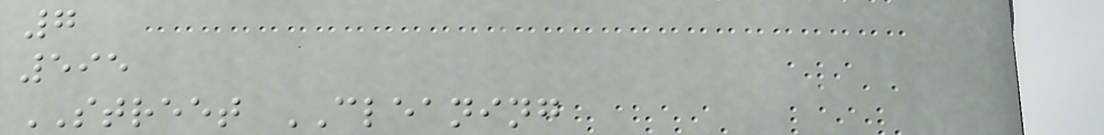7
595
STREET CLEANING
